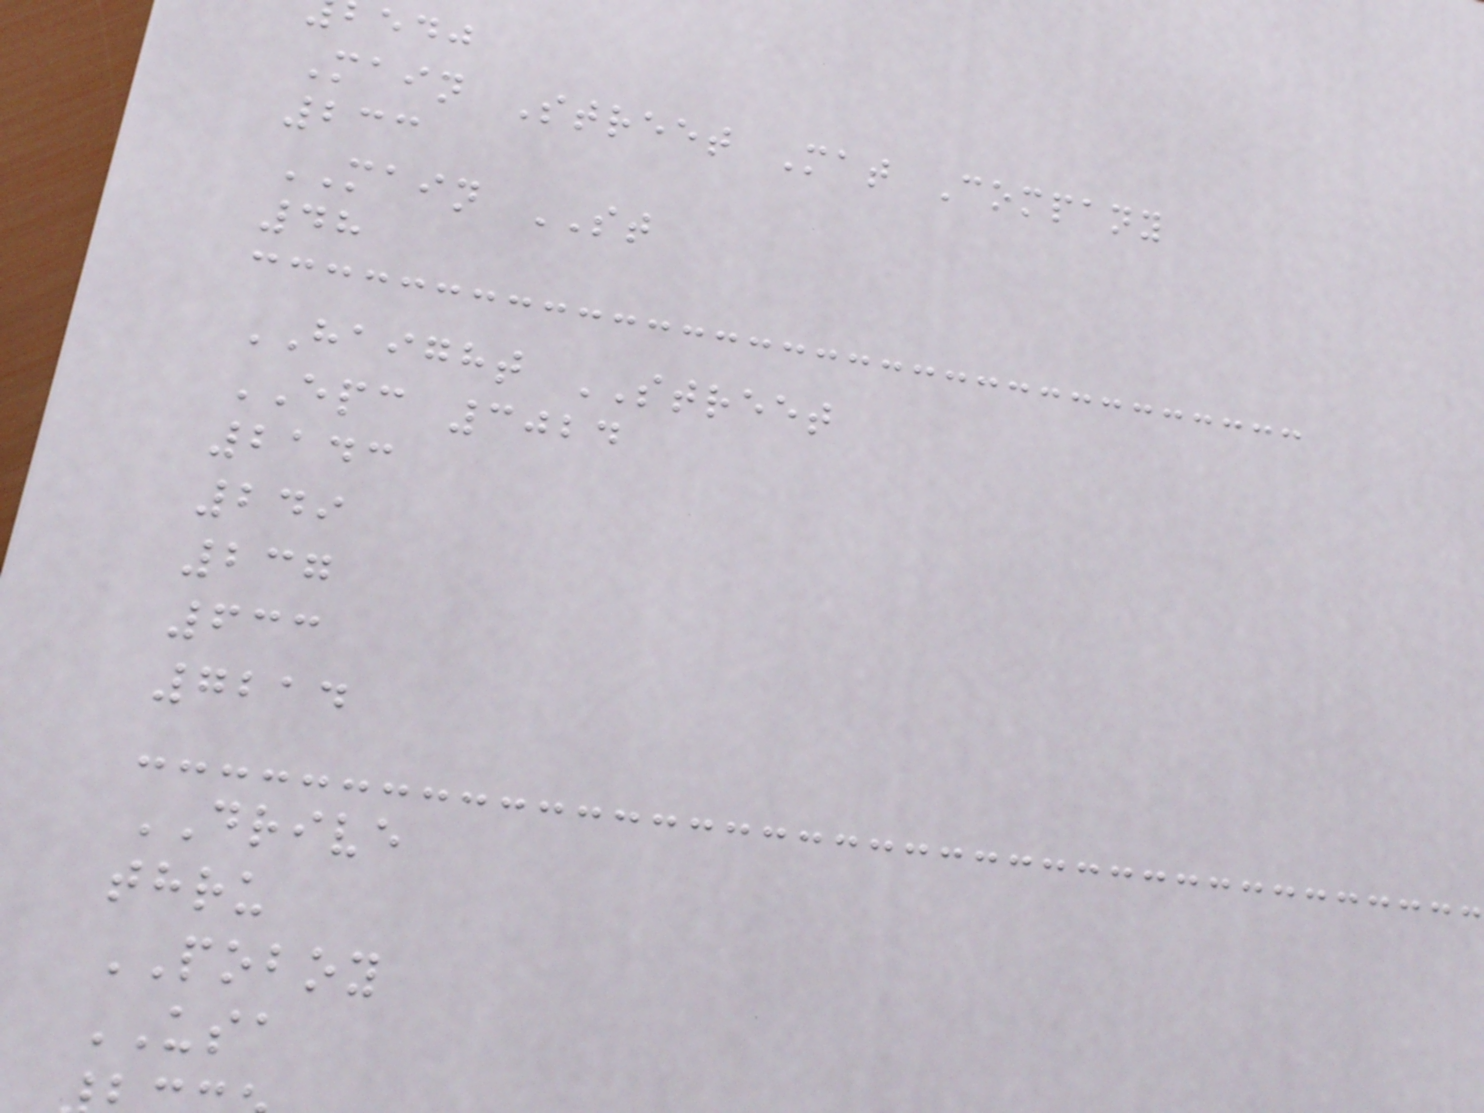Main Street Mat Company
233
MAIN ST
48
HAIGHT STREET
EPC 3024
2143
249
237
633
7214
DRIVE
thru
POBOY
USA
